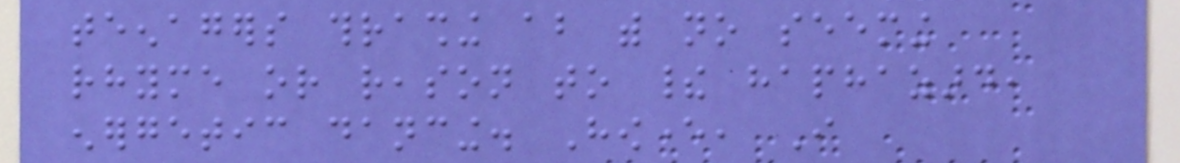teenagers thrashing about with no seeming
rhyme or reason to their haphazard,
energetic dancing. However, I
